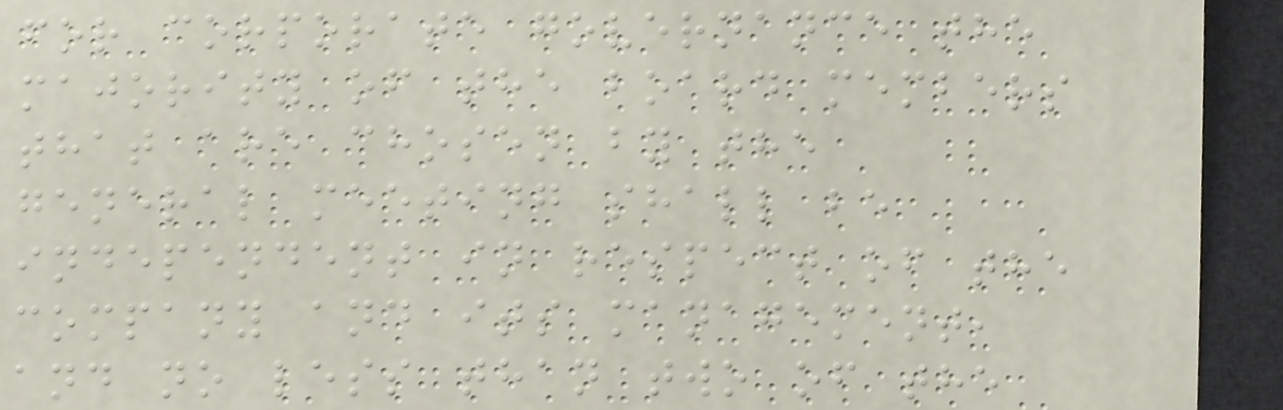for corporate governance the
majority of the board members
that are chosen by the
general meeting shall be
independent in respect of the
company and its management,
and no less than two of the
